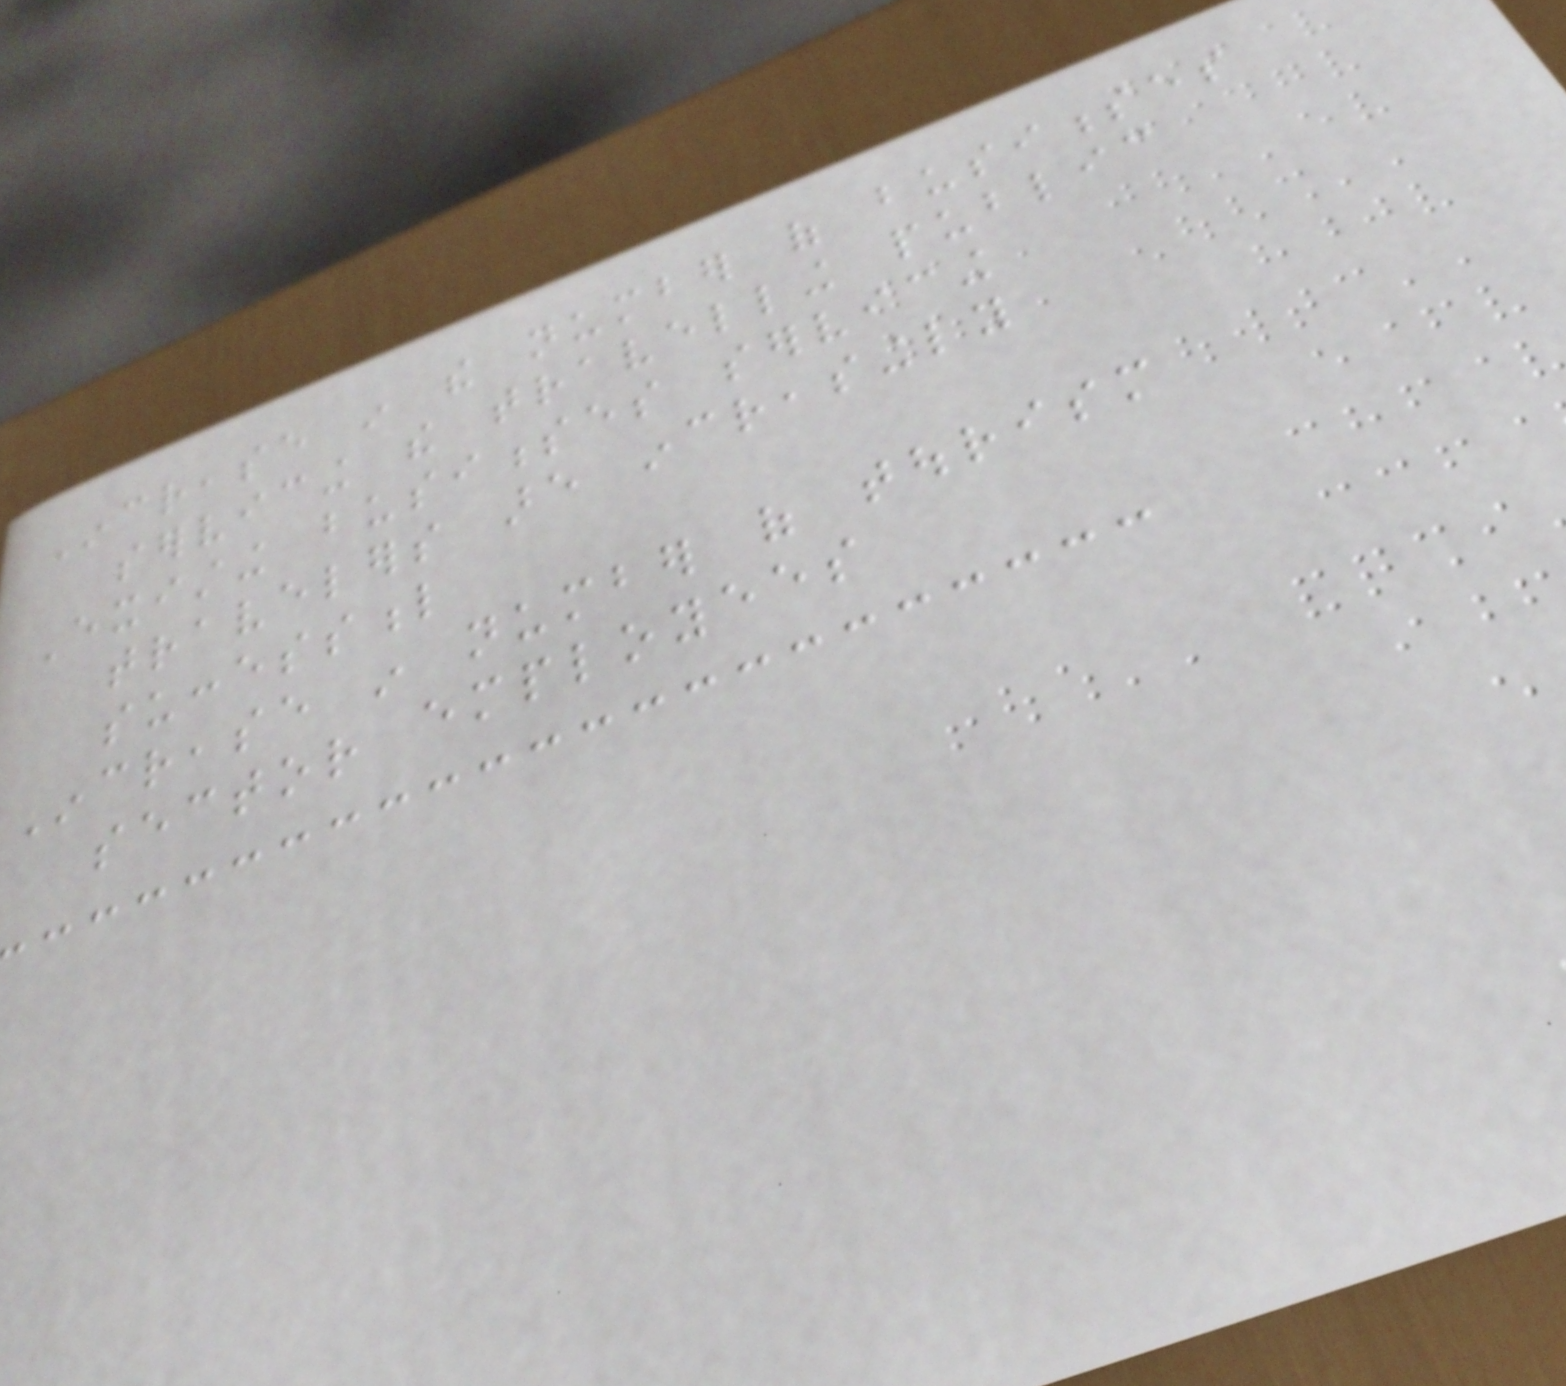Increase in the number of businesses
servicing the travelling public
Existing businesses servicing
travelers are increasingly
successful
Increase in number of tourism
sector employees
